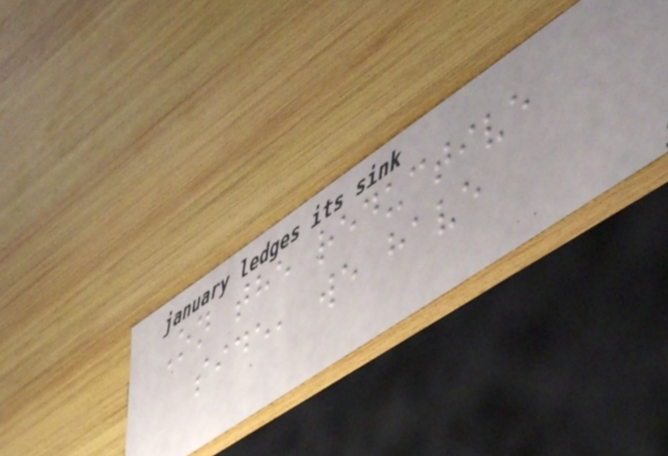On the reductive
side, we have
